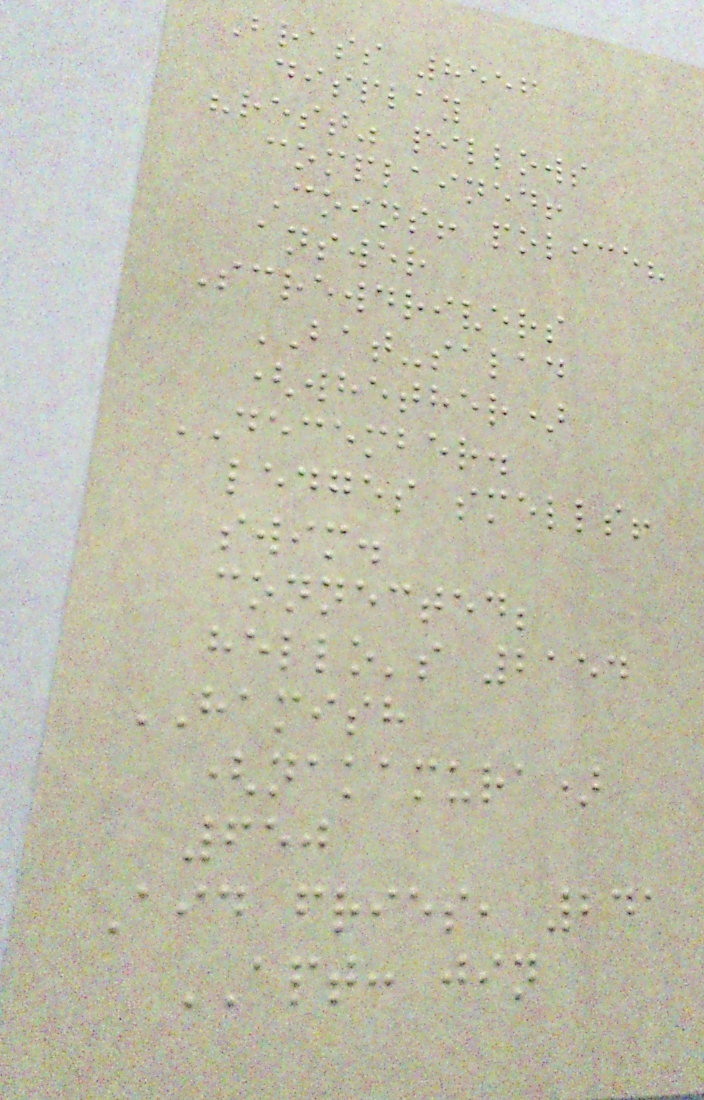Brass 8556
display
"rest" pillows
complained!
Coins! police?
answer
Screwdrivers
BAT-salad
(whether)
DECEMBER.
ledges smells!
swim.
connected;
hello's 2154
HAMISH
(nakamura)
650
Aid fries, 241
APT: jin
